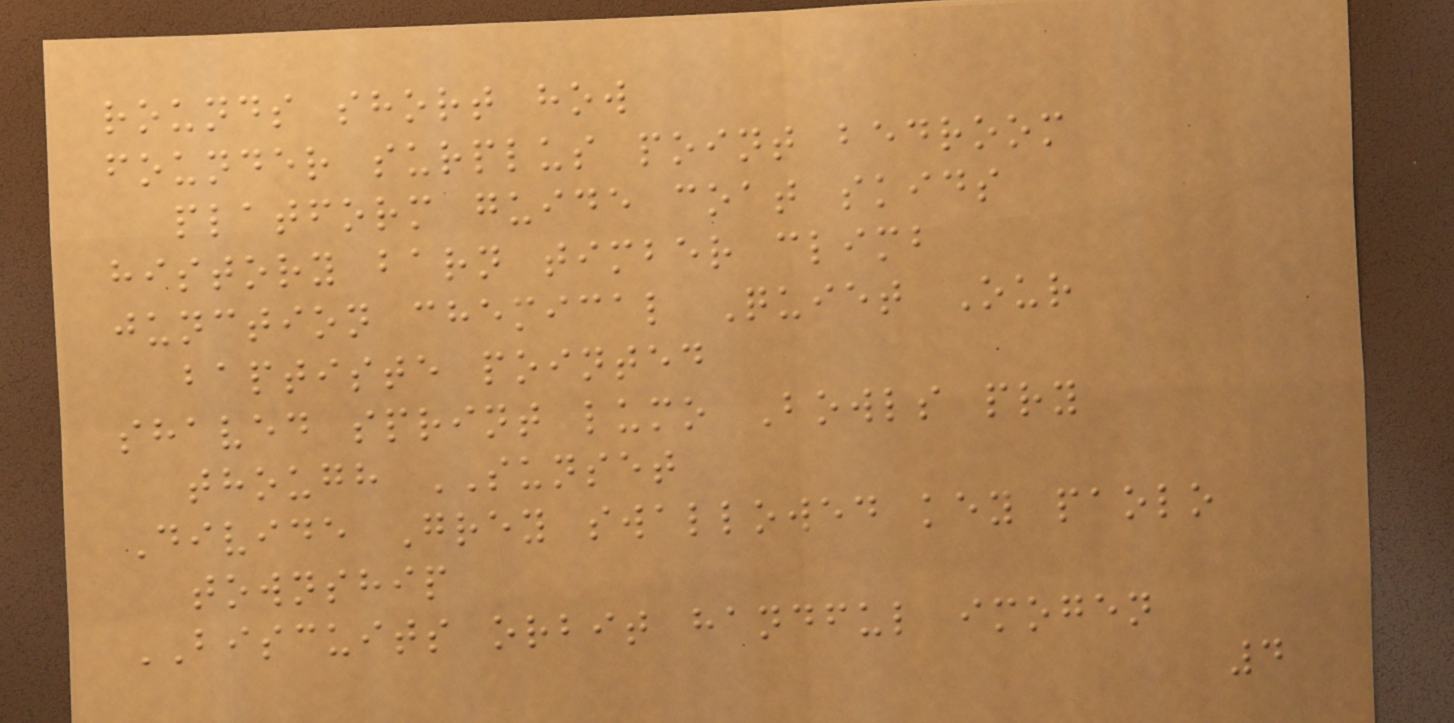rounds short how
founder surplus point bedroom
platform guide coat skids
history barn timber climb
junction chemical Quiet Our
baptiste pointed
shaved sprint lumo Bowls pry
though SUNSET
Divide Grey swallowed key paolo
township
BISCUITS orbit handful imogen
4
